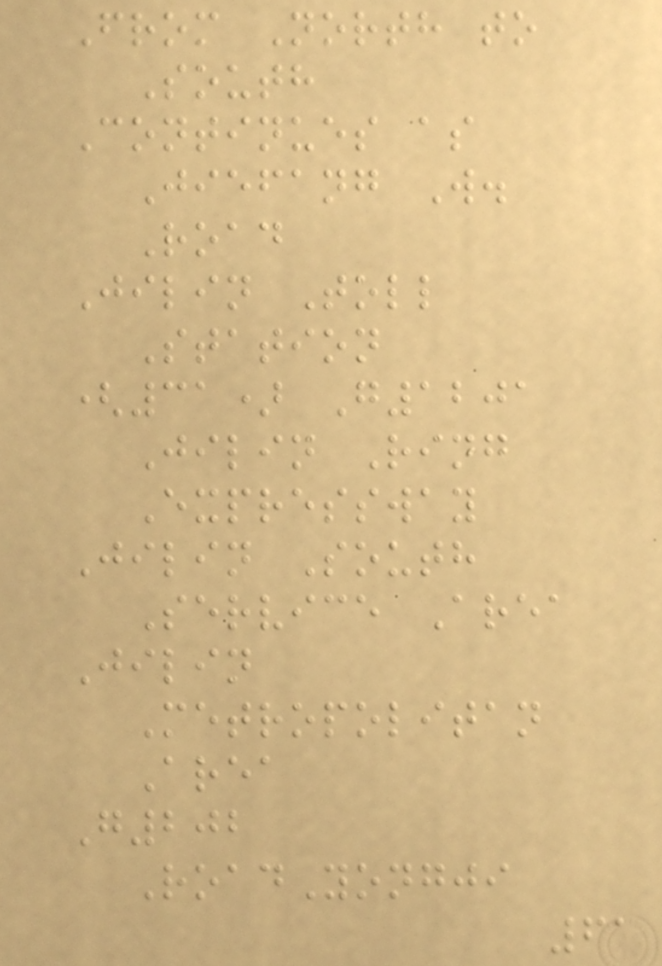From North to
South
Continues as
Jiefang W.
Road
Jilin Toll
Station
(31) G1201
Jilin Ring
Expressway
Jilin South
Service Area
Jilin
Metropolitan
Area
G202
RoadYongji
61
